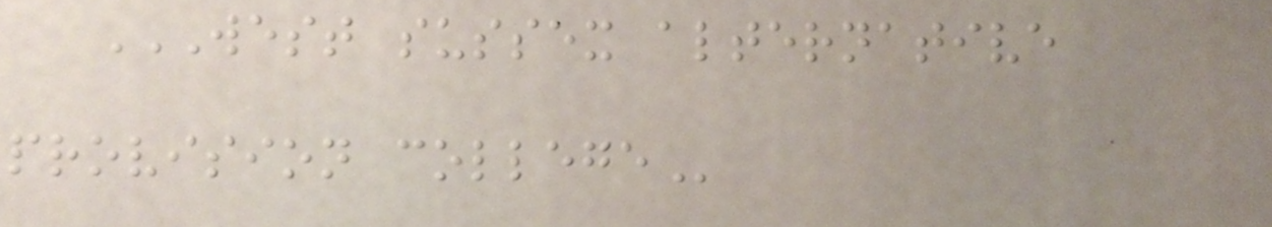WEST SUSSEX ALTERNATIVE
PROVISION COLLEGE
